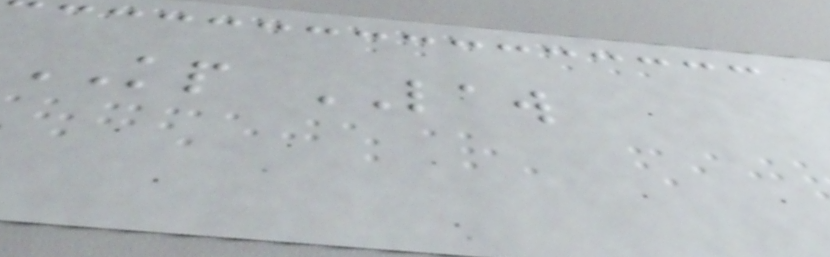KP LAW
